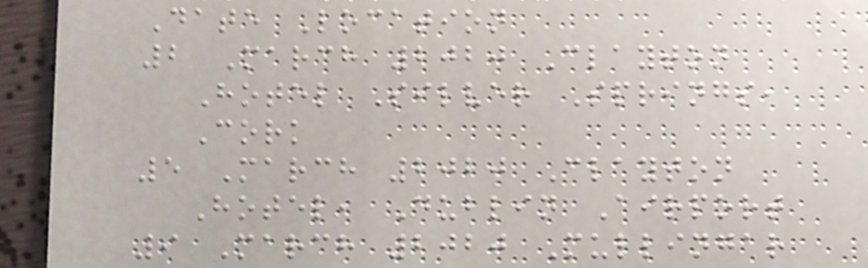Date Location
2 March 2020 Clayton
Hotel Silver Springs,
Cork
5 March 2020 Clayton
Hotel, Dublin Airport
9 March 2020 Mullingar
